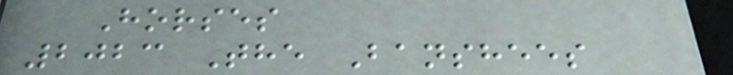Horses
2023 The Banshees
